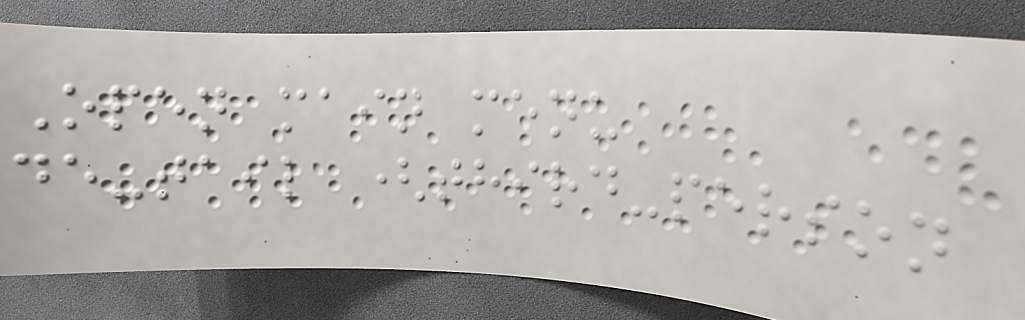Open main menu
de-tail (third-person
